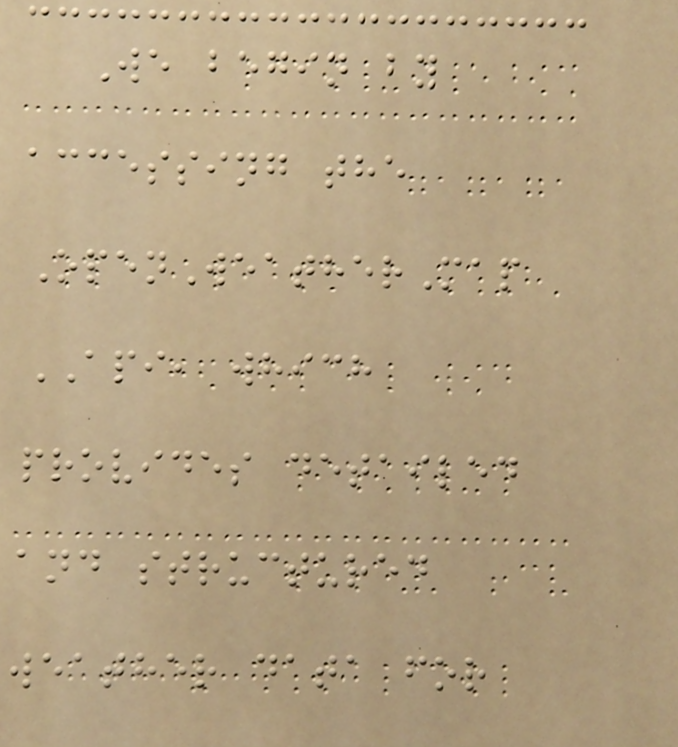We begin by
accessing the
OpenWeatherMap
API, which
provides detailed
and structured
weather data for
